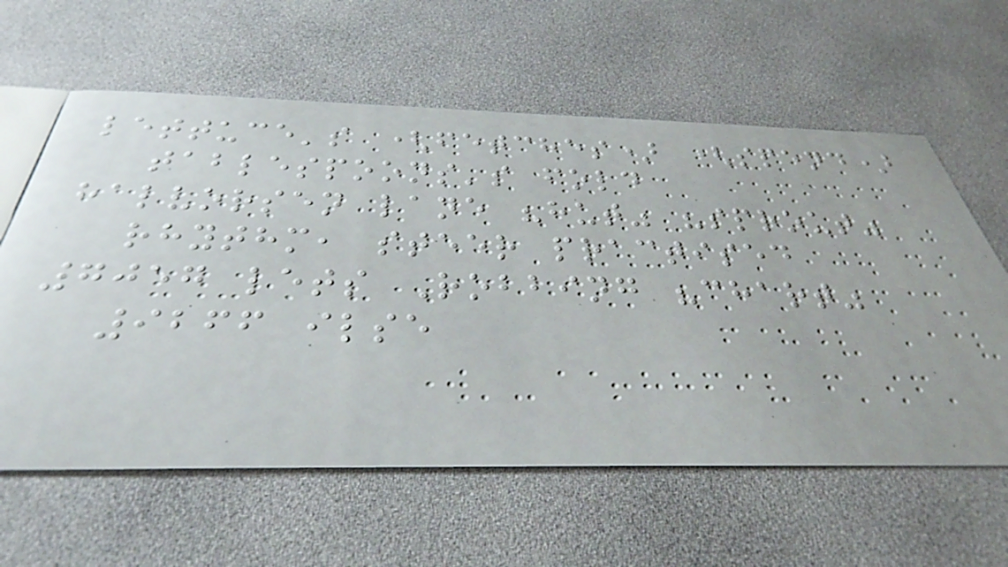lettuce's (fetches) (spend)
tablespoons's fold
halvorsen lane "hut" "sprout"
rhythm, steer practised
7057 lets Robbing "chart"
9266 ilse
